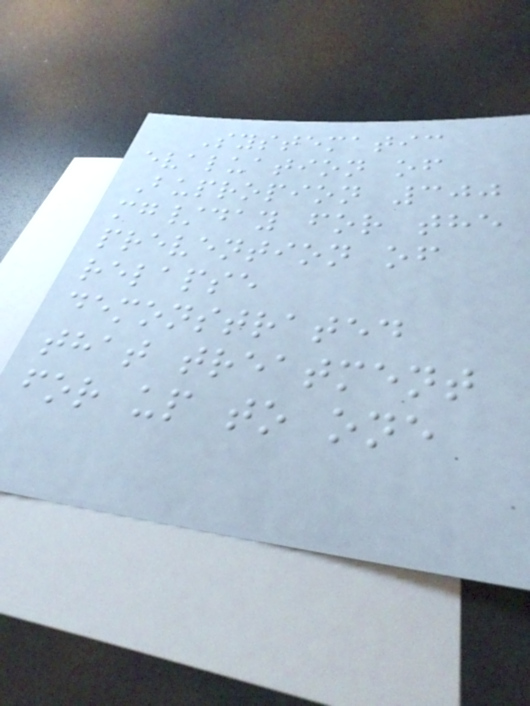Systematic
evaluation of
Bupropion 300
mg/day for the
prevention of
relapse
demonstrated
that treatment
for up to one
